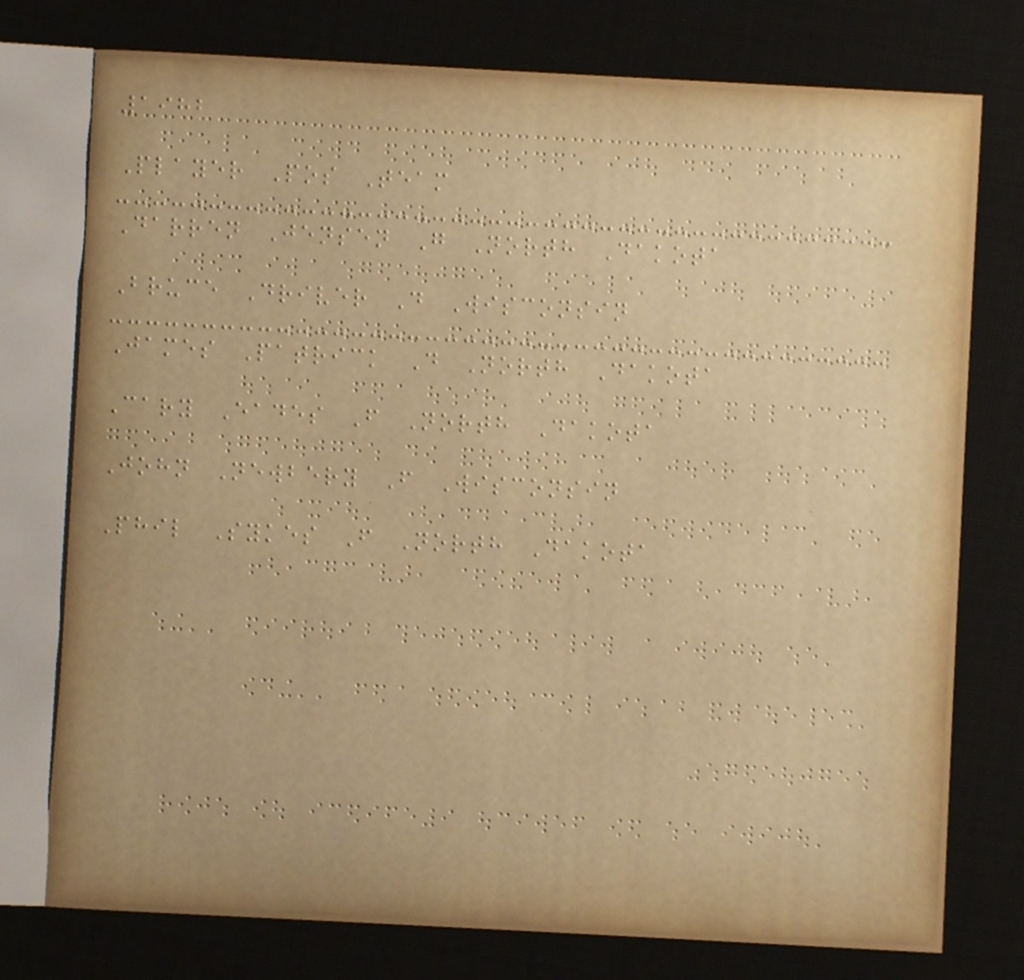1982
Player Pos Team
Darren Jensen G North Dakota
Bruce Driver D Wisconsin
James Patrick D North Dakota
Cary Eades F North Dakota
John Newbery F Wisconsin
Phil Sykes F North Dakota
